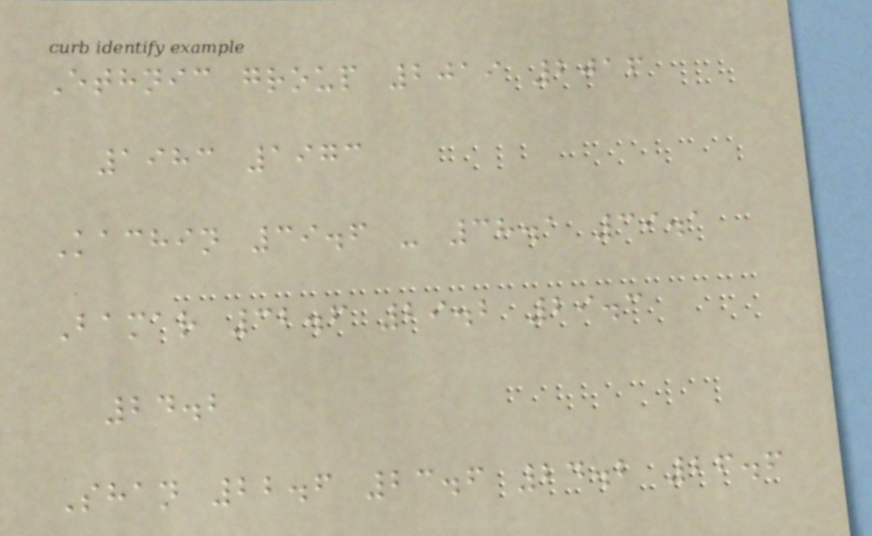Ethnic group 2019 2016
1983 1973
Kachin 39.6 - 38.1 39.1
Bamar 32.6 29.2 29.3
24.2
Shan 22.6 23.6 24.2 26.6
